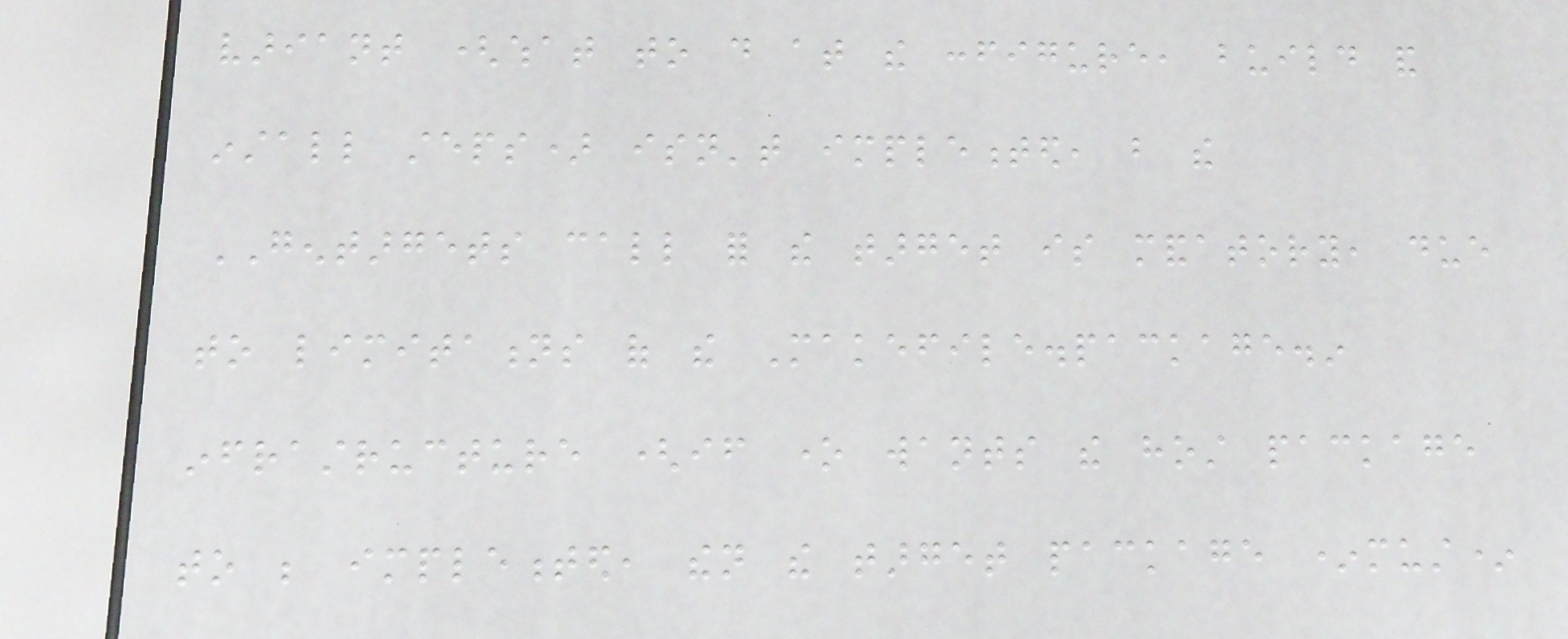variant (what to do at the configure, build and
install steps) isn't implemented, but the
GENTARGETS call for the target is mandatory, due
to limitations of the Makefile.package.in
infrastructure (if one wants the host package
to be implemented, then the target package *must*
